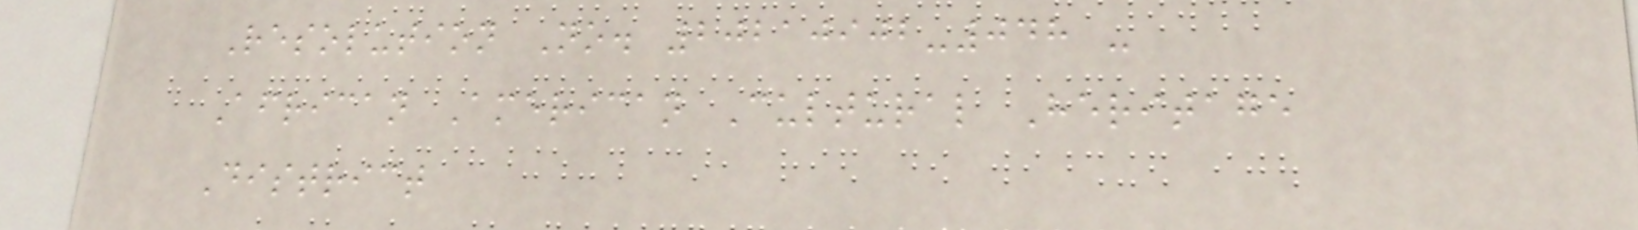Resolution No. 20210902-048 -
African American Cultural Heritage
District
